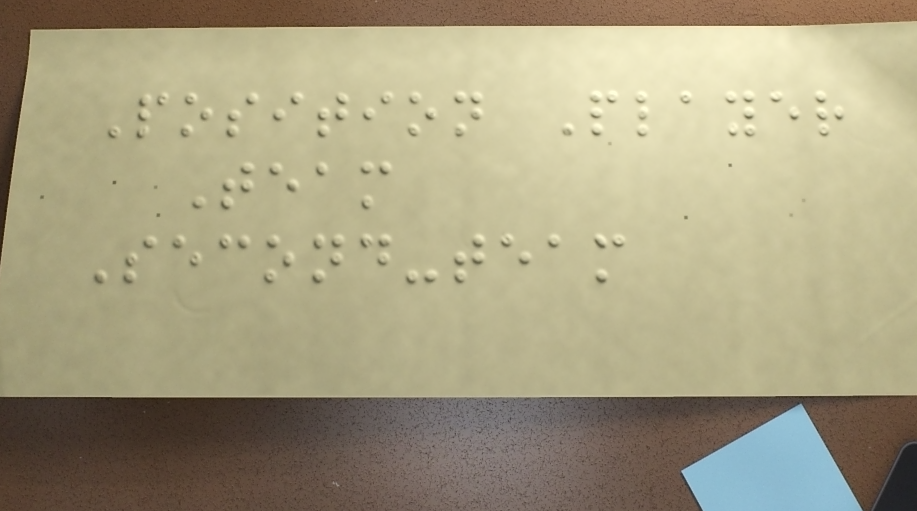Position Player
Team
Second-team
